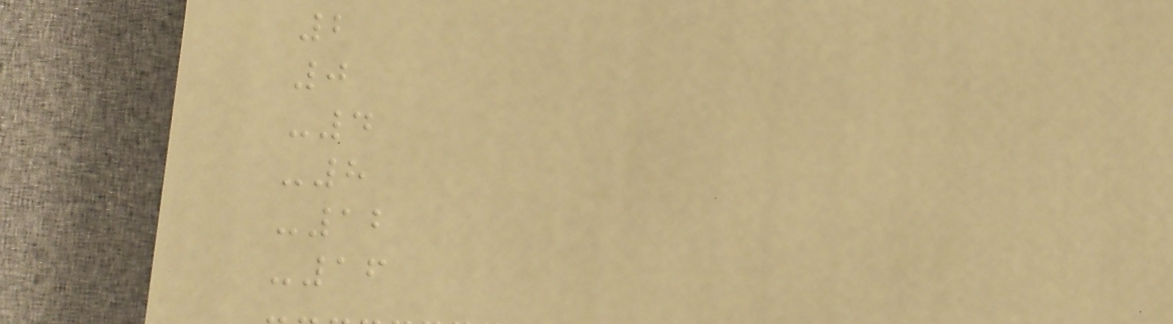2
0
-4
-8
-12
-16
